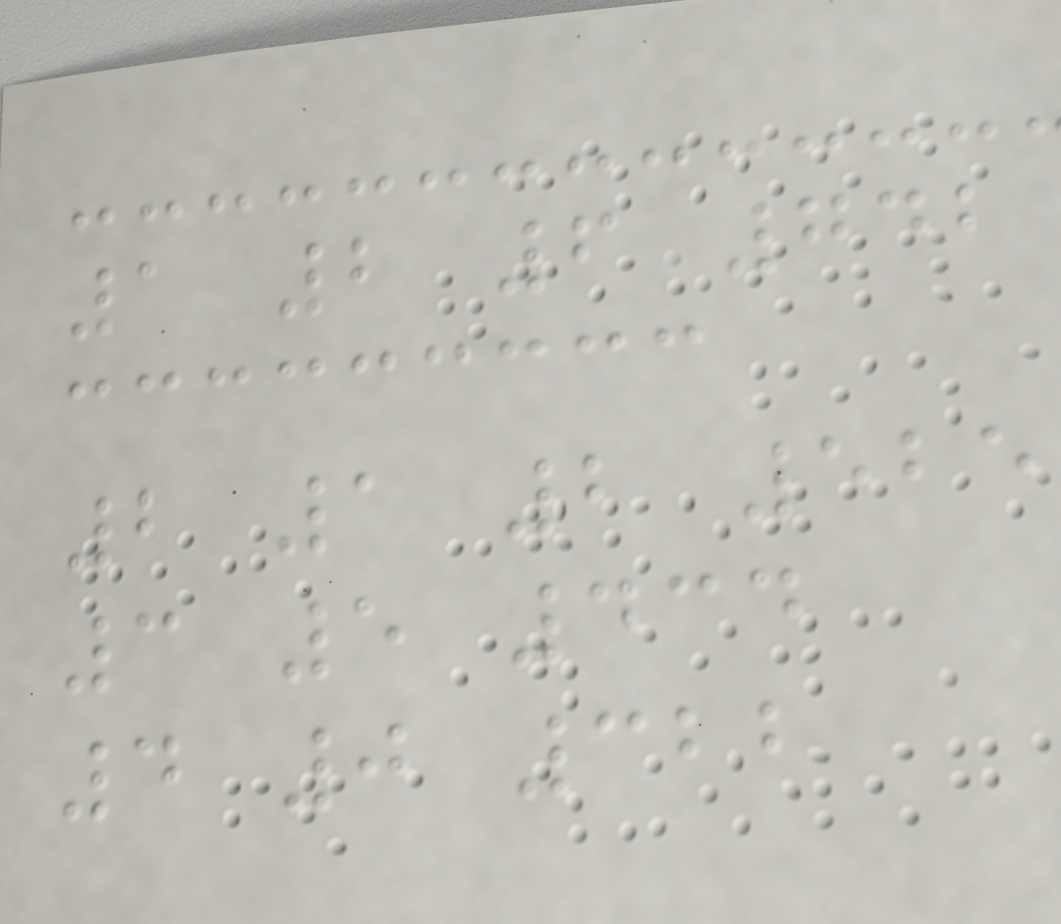1 2 6 742
2 1 2 525
3 5 434
4 0 322
